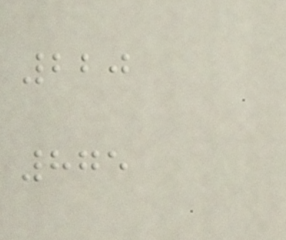220
875
